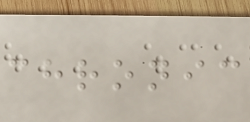chronic
